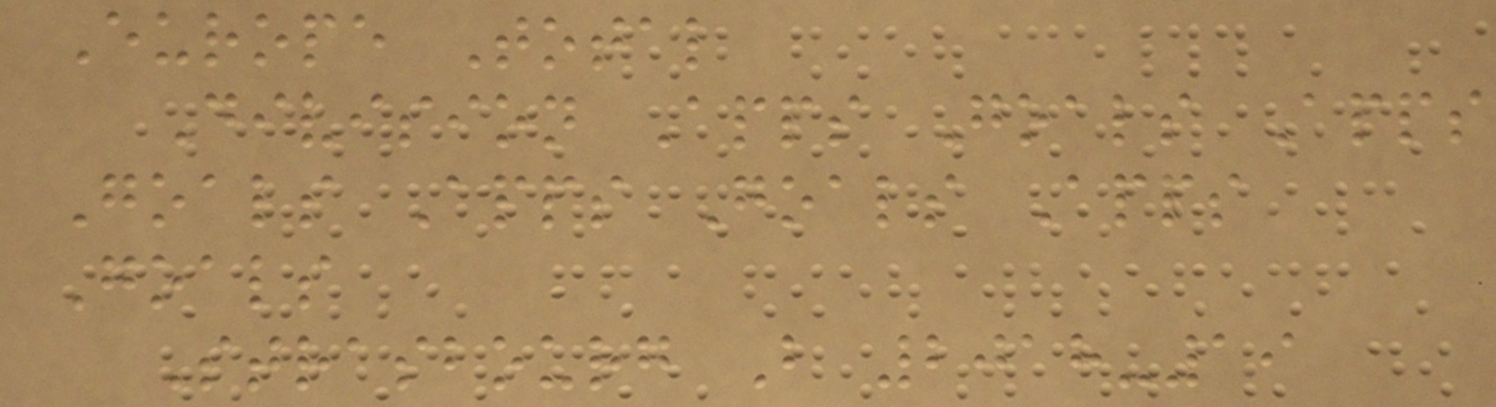Europe Total
Division Apps Goals Apps
Goals Apps Goals Apps
Goals
Strasbourg B 2018-19
